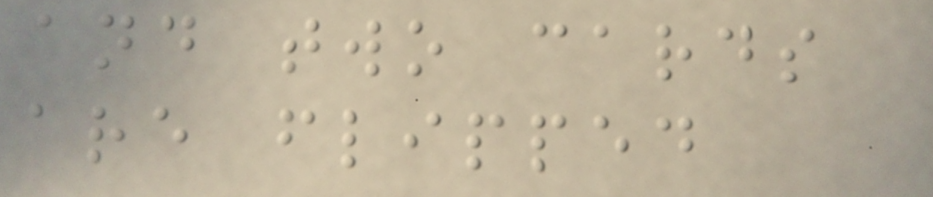and two cards
are flipped
